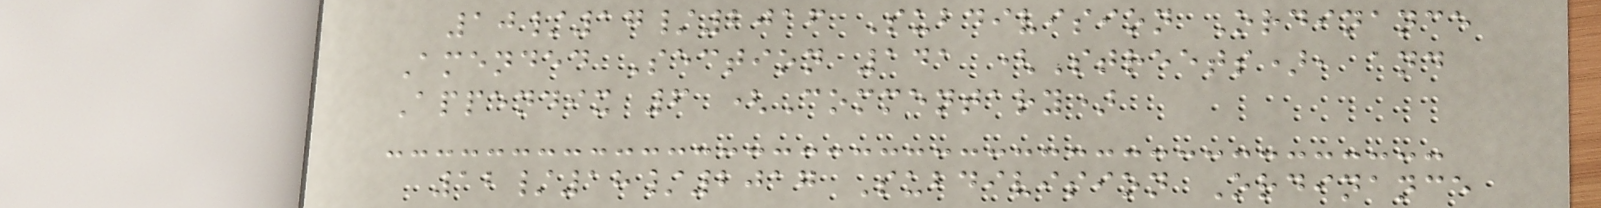10/17/2016 Subdivision Ordinance
Amended Section 141 (Streets), and
Appendix 6 (Commentary)
12/18/2017 Subdivision Ordinance
